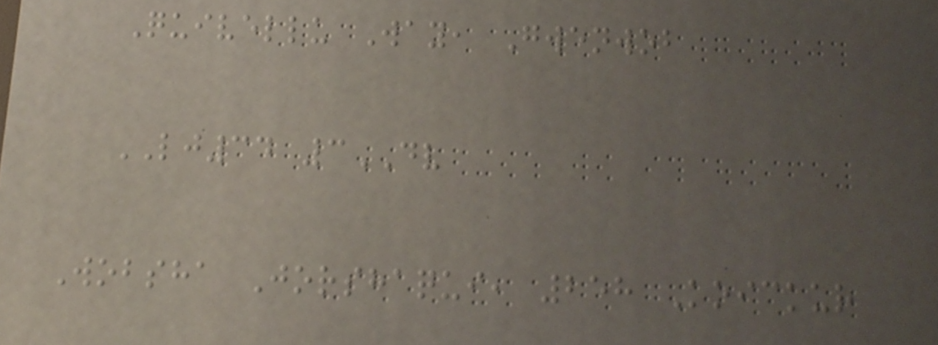Quivellu Way, Gwenwob
LJ34 3DV
Wobsha Jorshaqui, 258 Koickur
